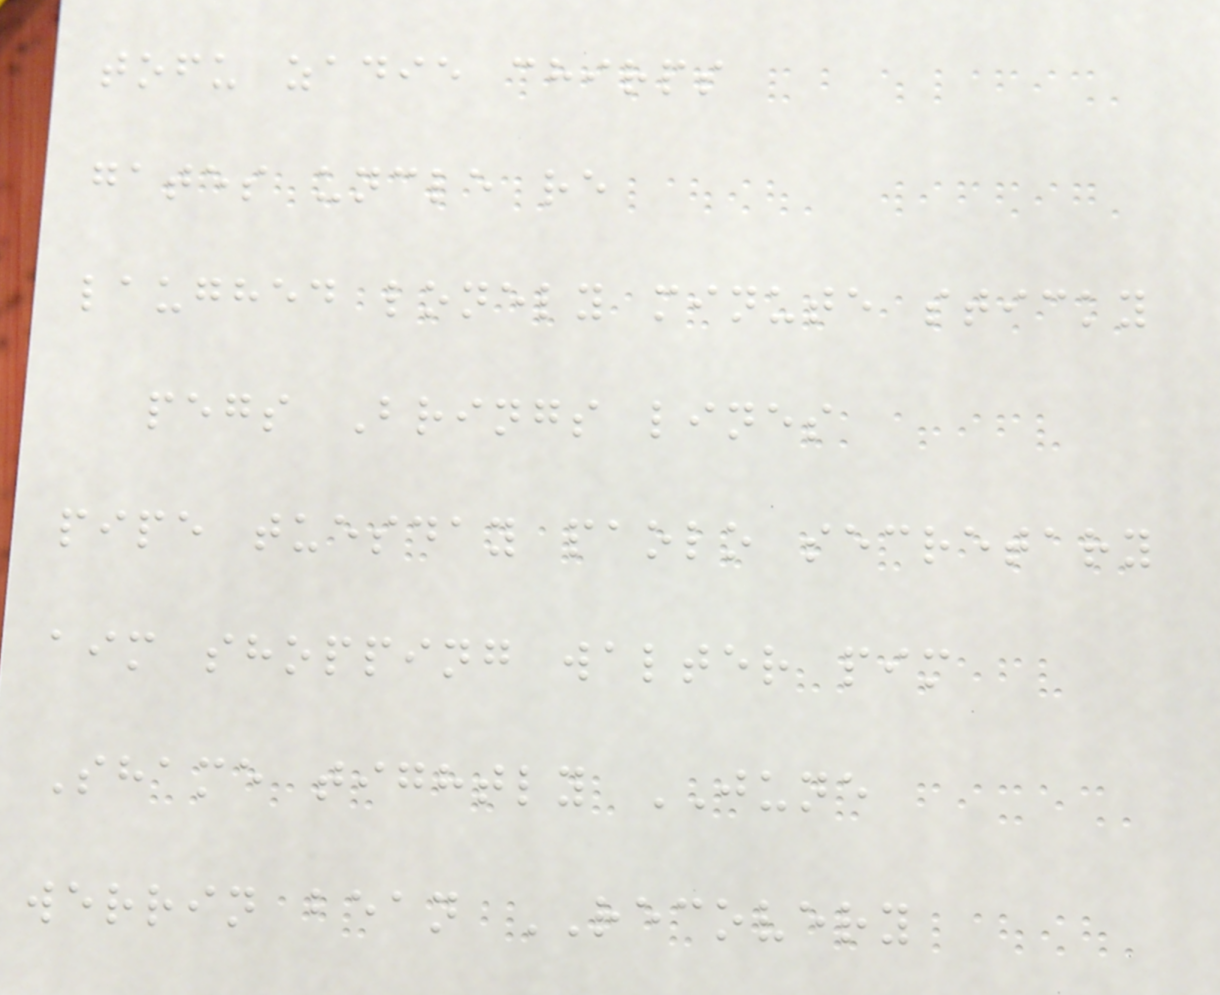tofu zadie chirps
gates uncle re
laughed lonely minute sticky
pegs Brings lines
pipe tuesday paolo secretary
aim shopping walter pim
Shame tightly JUNE
werrin bean RECOVERY
